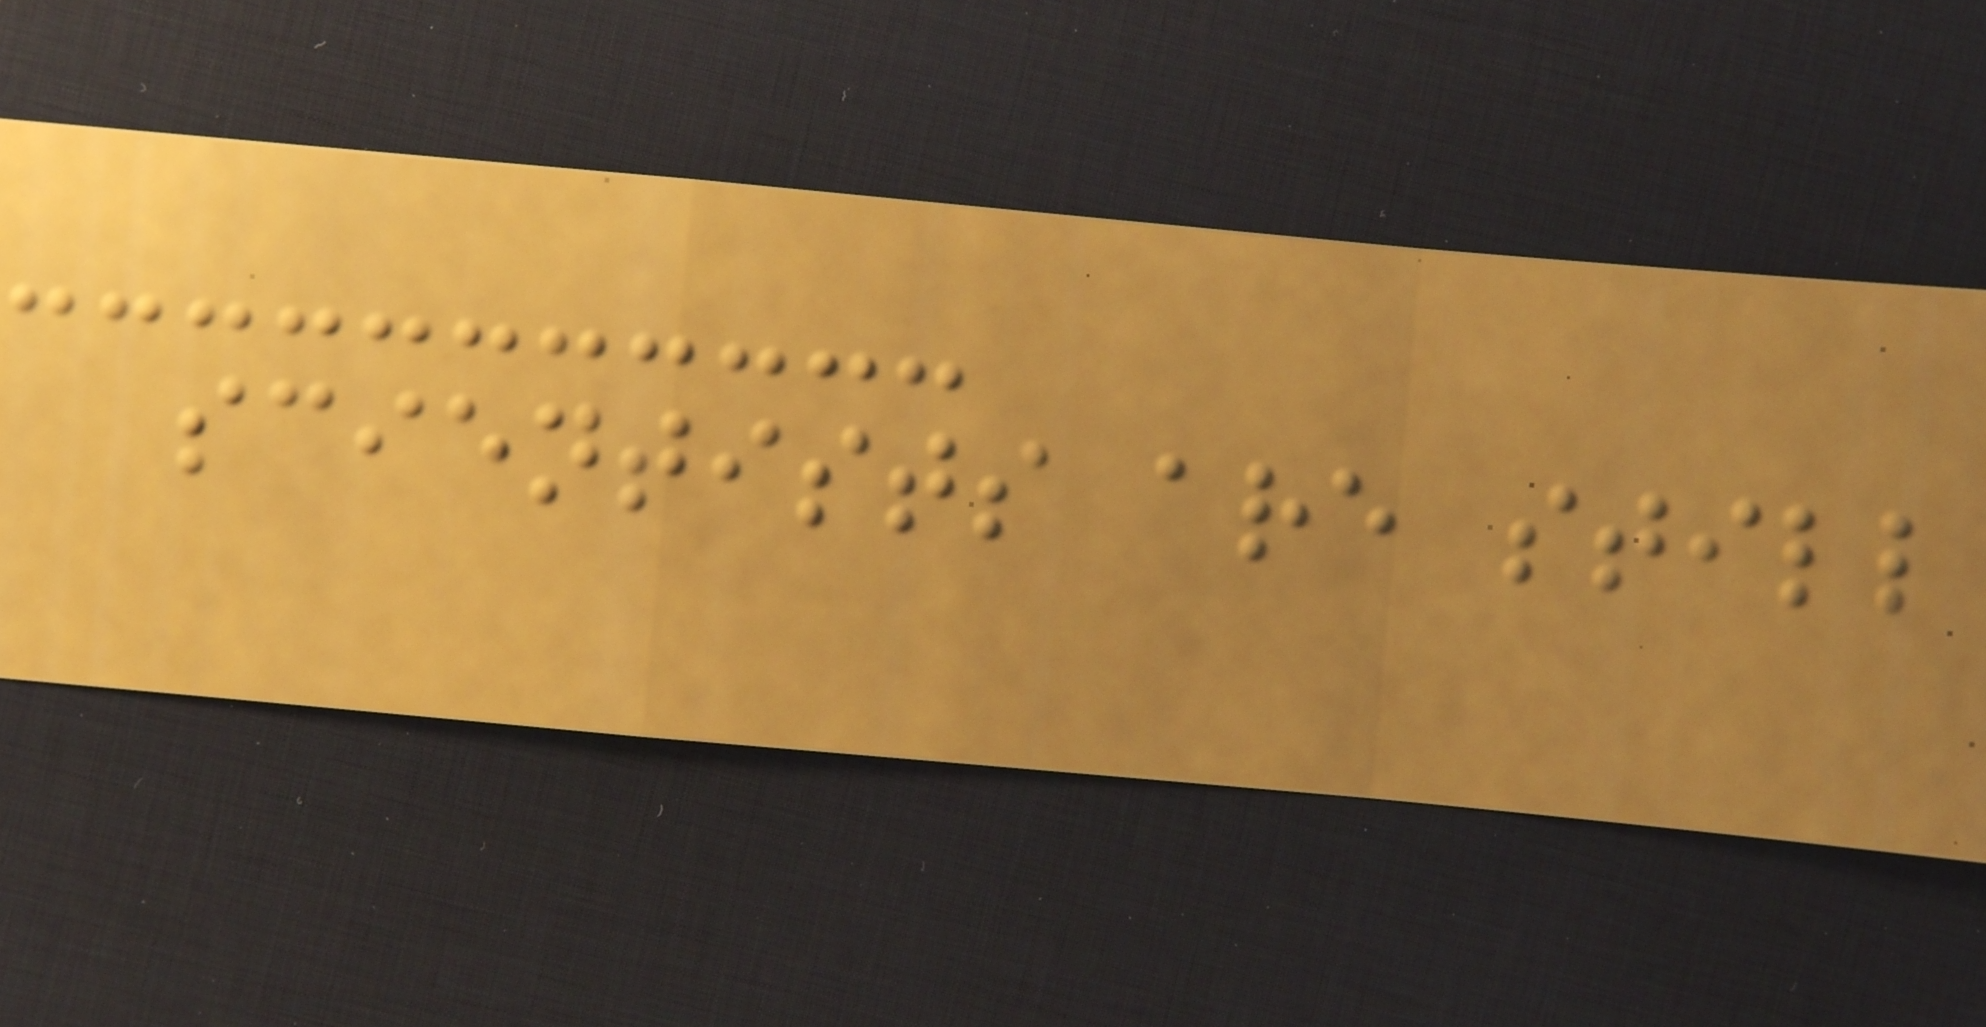scientists are still
